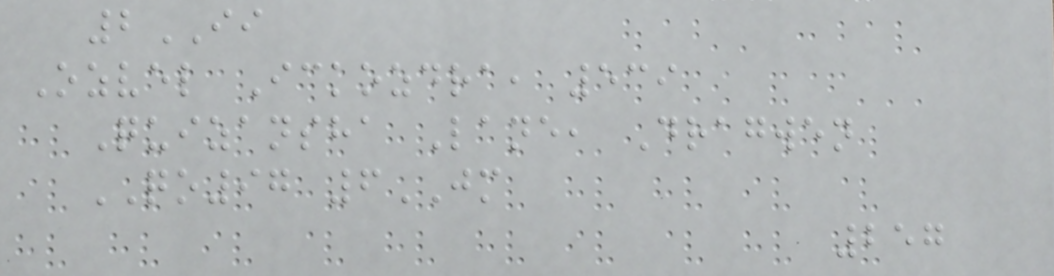2II
Ozvel Ickozdra, 539
Quizansha Lane, Dragwen
QO97 6JM
257
